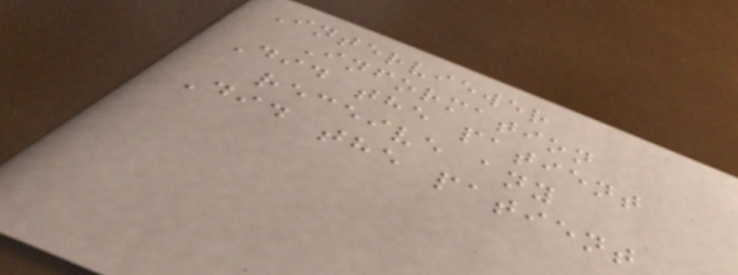Interviewer
Information
Did the patient
receive any
Did the patient
